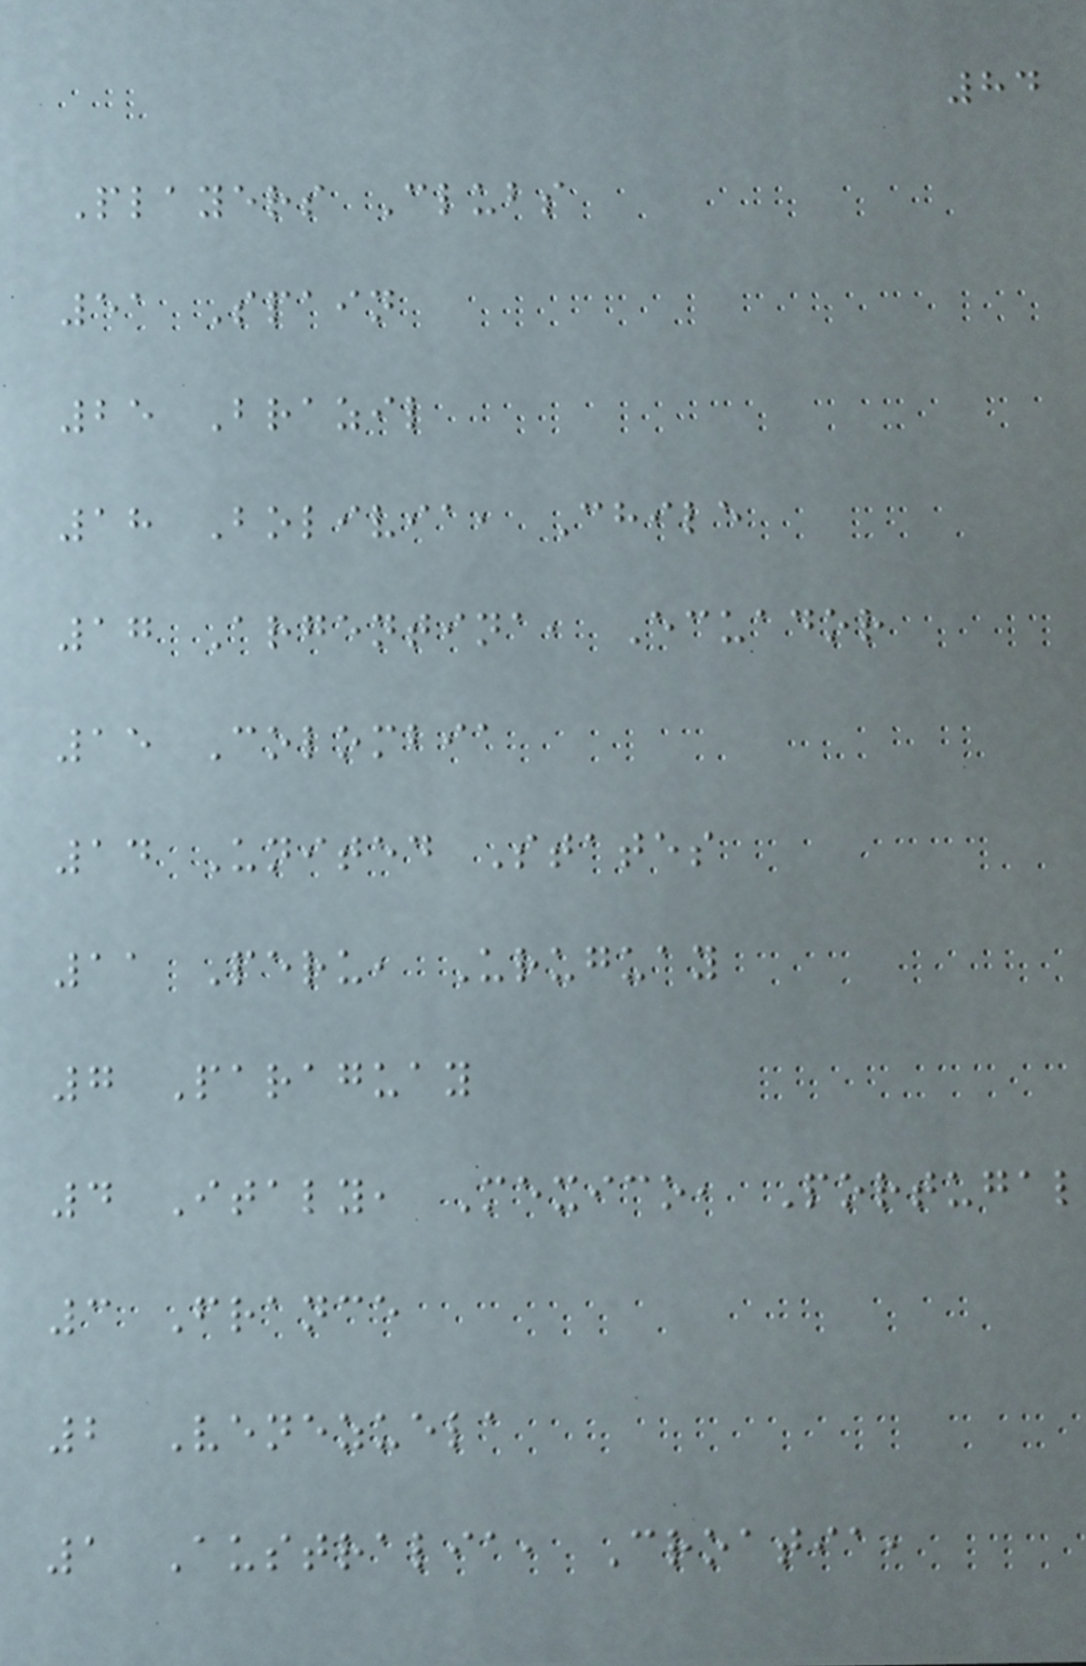84
Players Clubs
51 Spain
25 Brazil
18 Bolivia, Chile
17 Argentina, Ecuador
15 Colombia
14 United States
11 Peru, Uruguay
7 Paraguay
4 Italy, Mexico, Portugal
3 France
2 Venezuela
1 Australia, Croatia,
